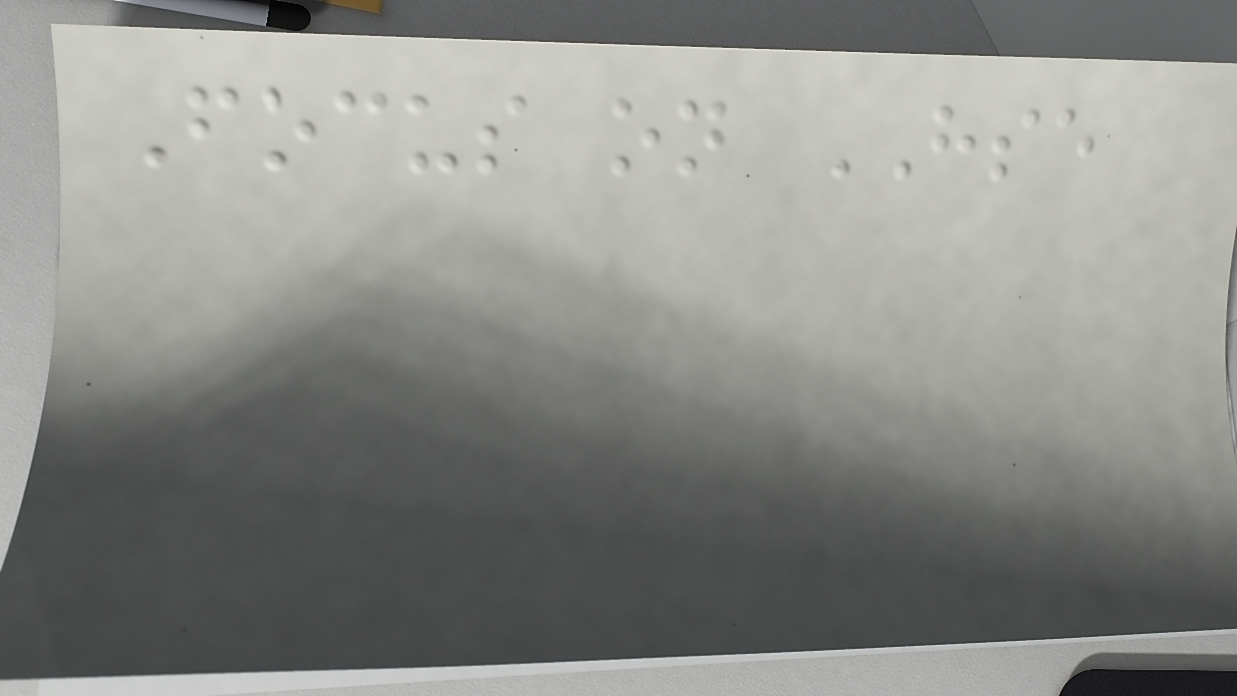Focus on HSE
